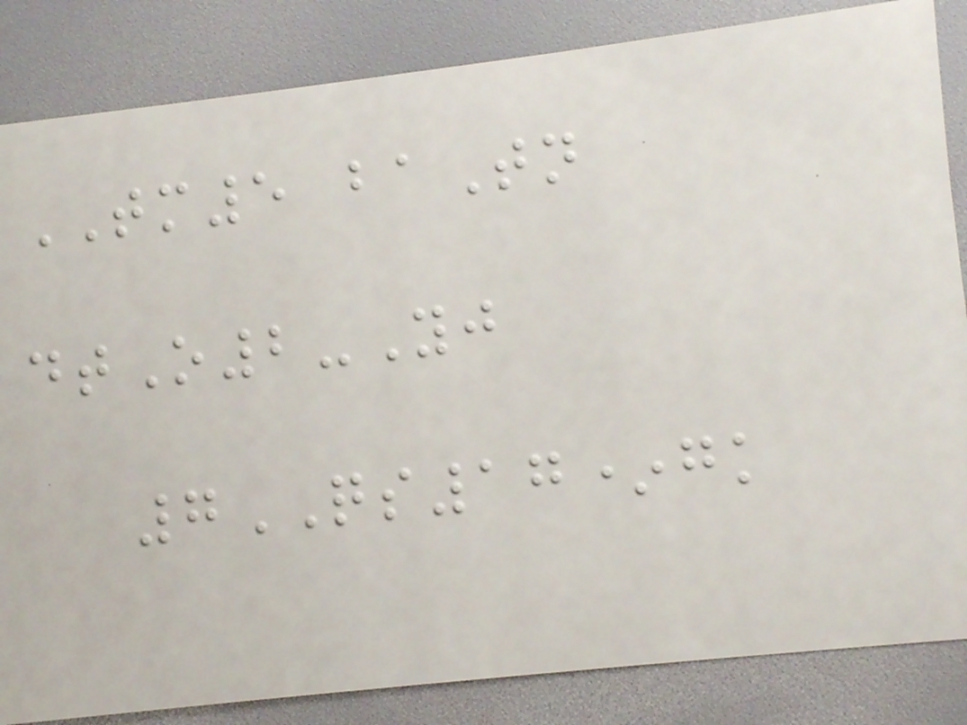TM5 baTn
dtO2-Yj
7QS17*gk
